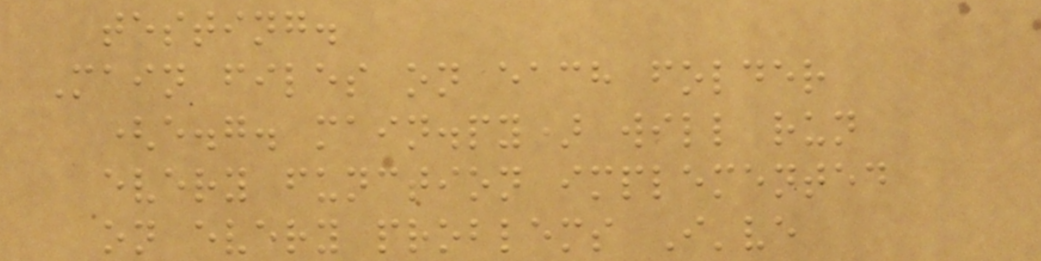testing.
Main files on each folder
(e.g. main.py) will run
every function implemented
on every problems I've
